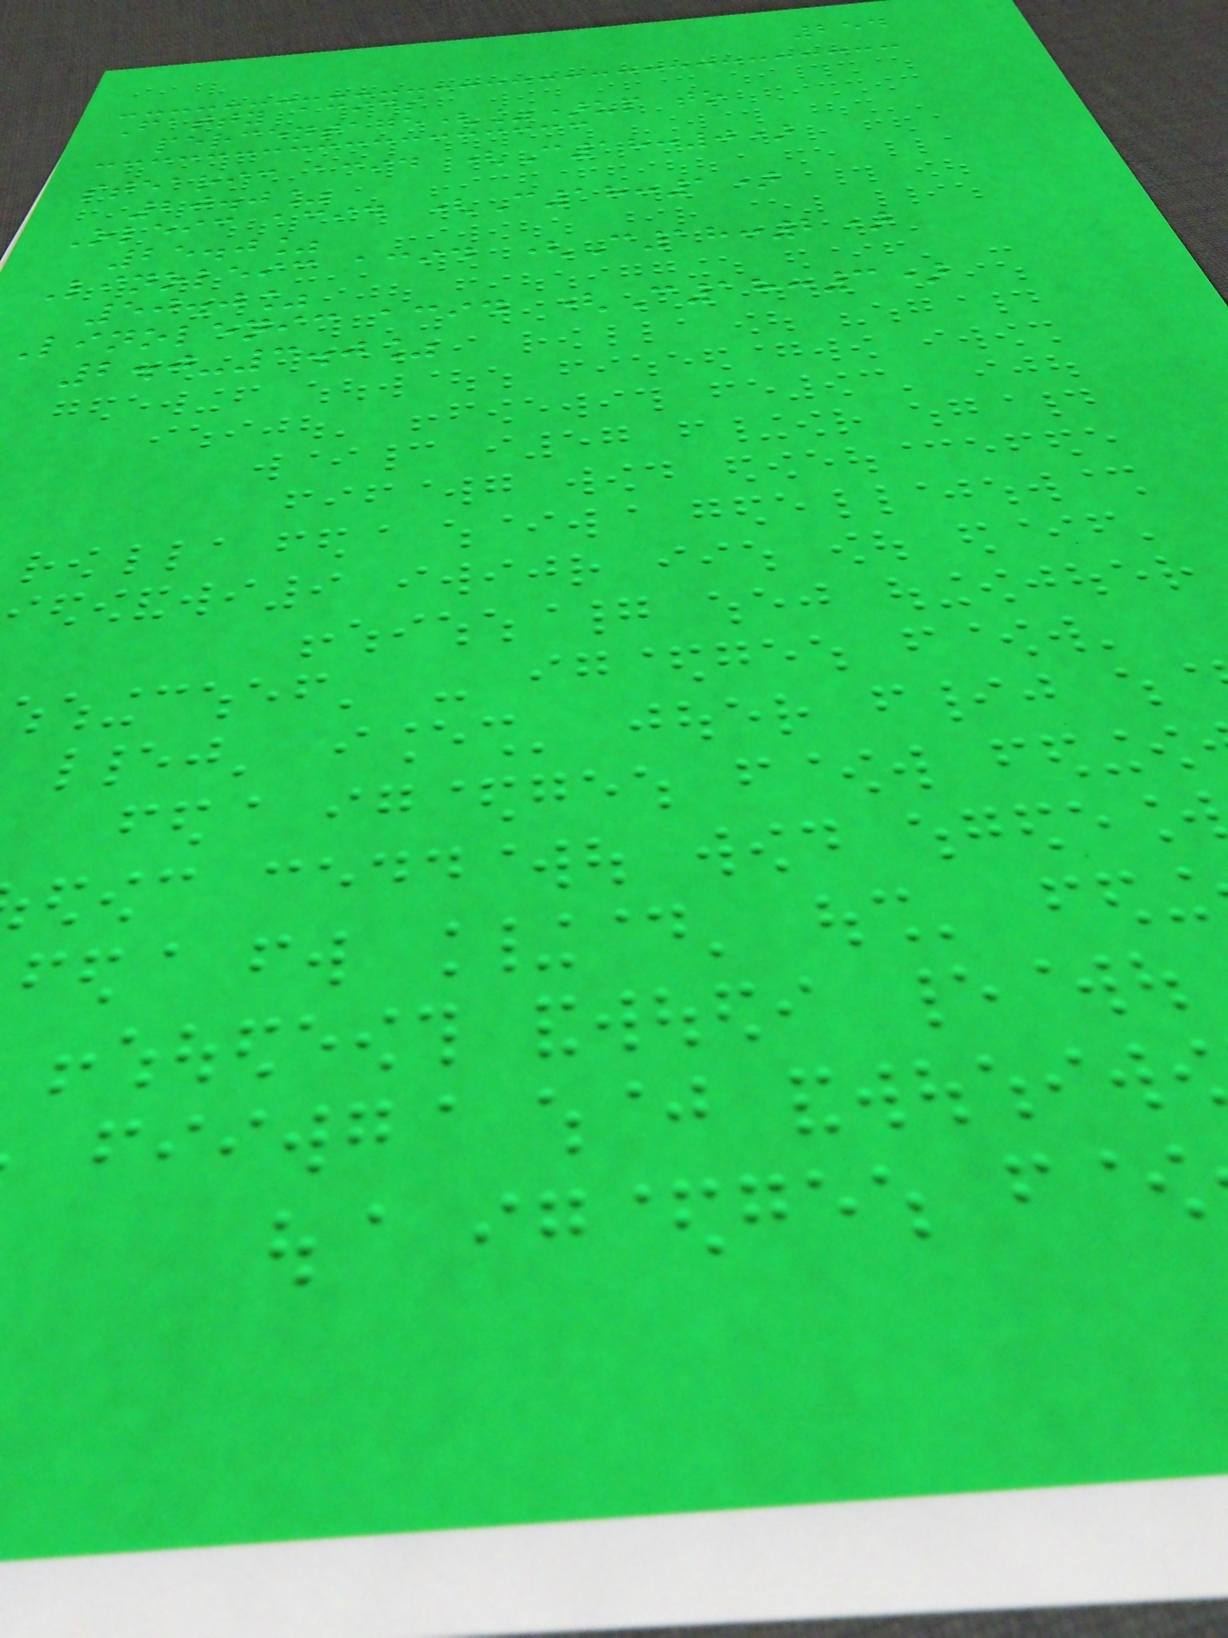254
Fatty acids
percentage(%)up to
stearic acid (C18:0)
20.0%
Oleic acid (C18:1)
25.0%
Linoleic acid (C18:2)
50.0%
Linolenic acid (C18:3)
2.0-3.0%
